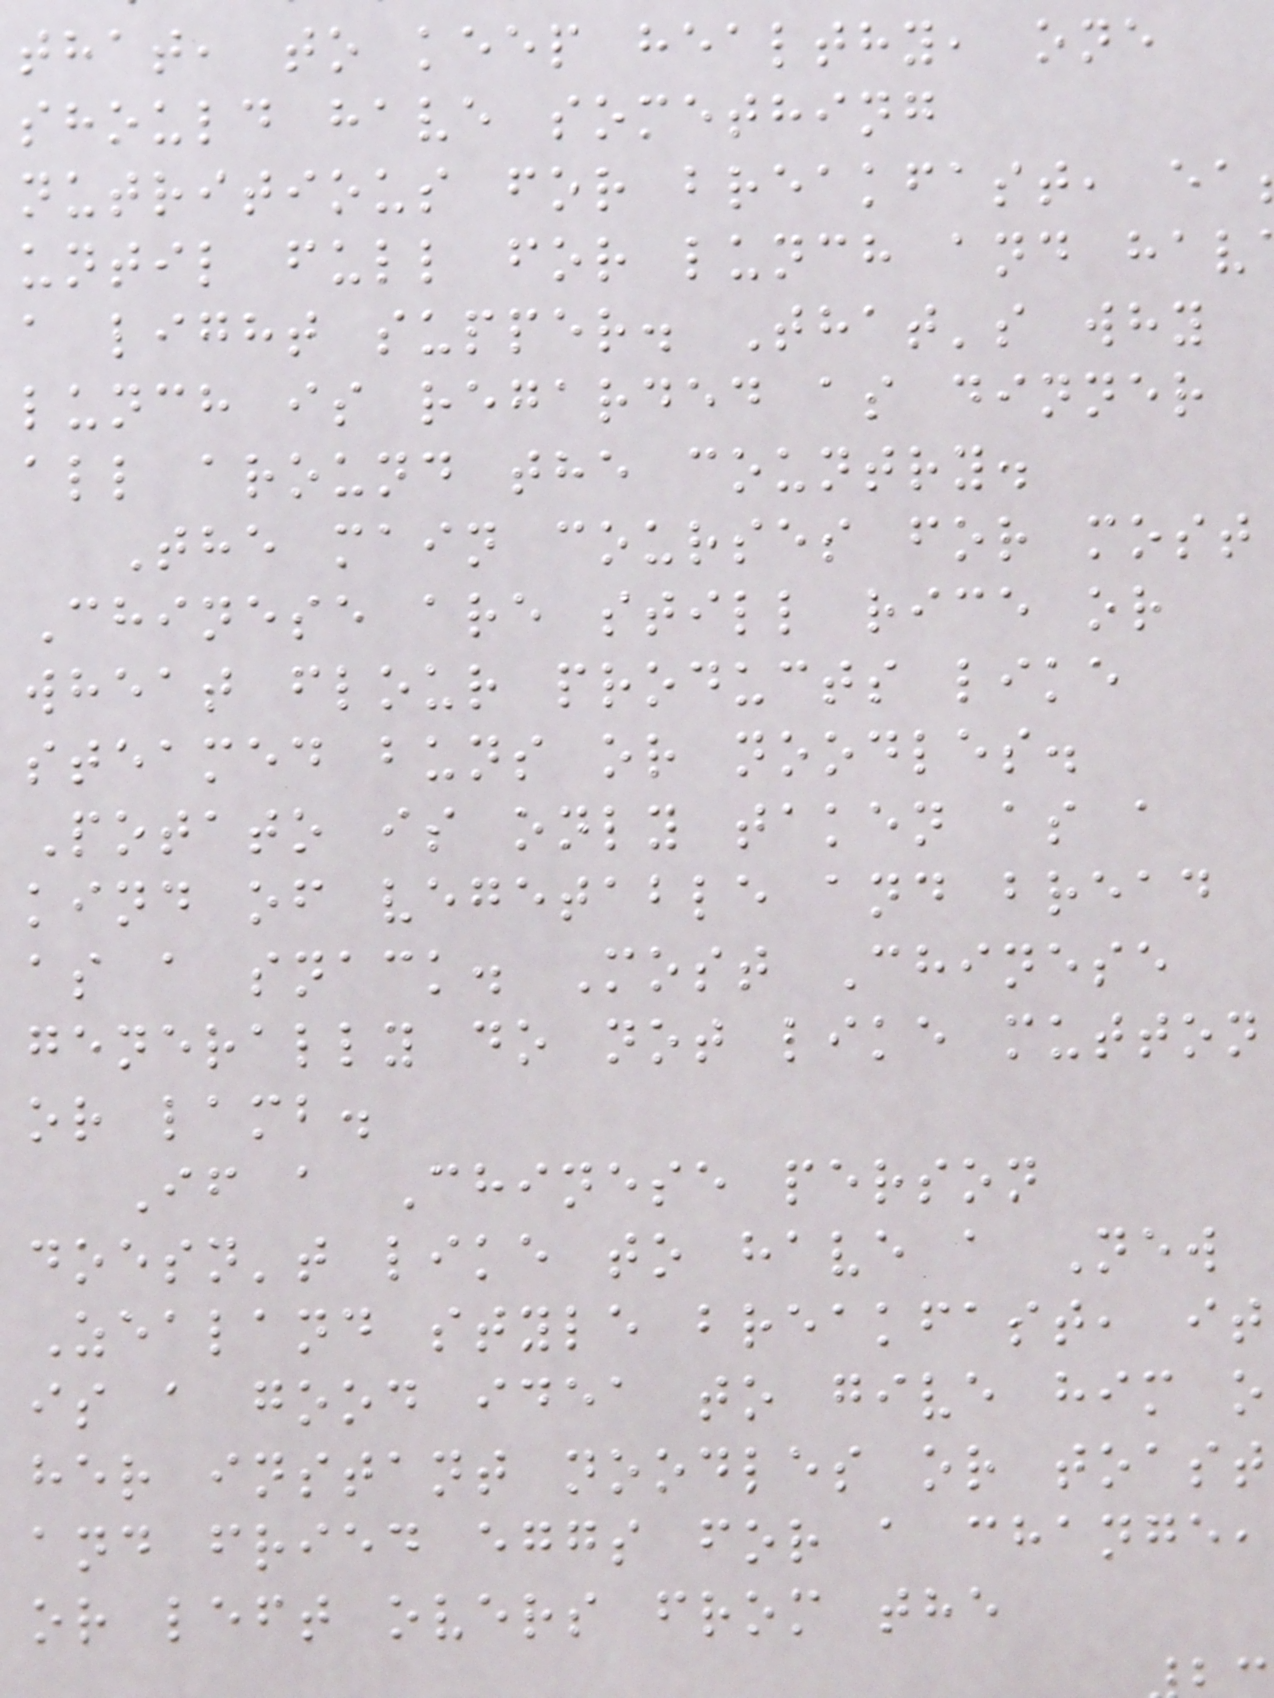that, to keep healthy, one
should have something
nutritious for breakfast, ea
until full for lunch and hav
a light supper. That's why
lunch is regarded as dinner
all around the country.
The main courses for most
Chinese are still rice or
wheat flour products like
steamed buns or noodles.
Potato is only taken as a
kind of vegetable and bread
as a snack. Most Chinese
generally do not like mutton
or lamb.
If a Chinese person
doesn't like to have a New
Zealand style breakfast, it
is a good idea to give him o
her instant noodles or toast
and fried eggs for a change,
or left overs from the
